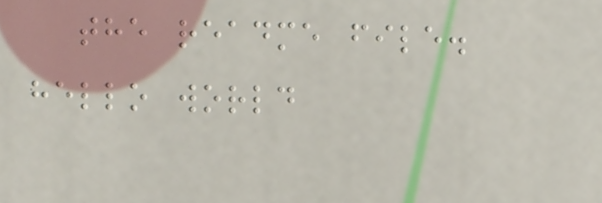the readme file.
hello world
